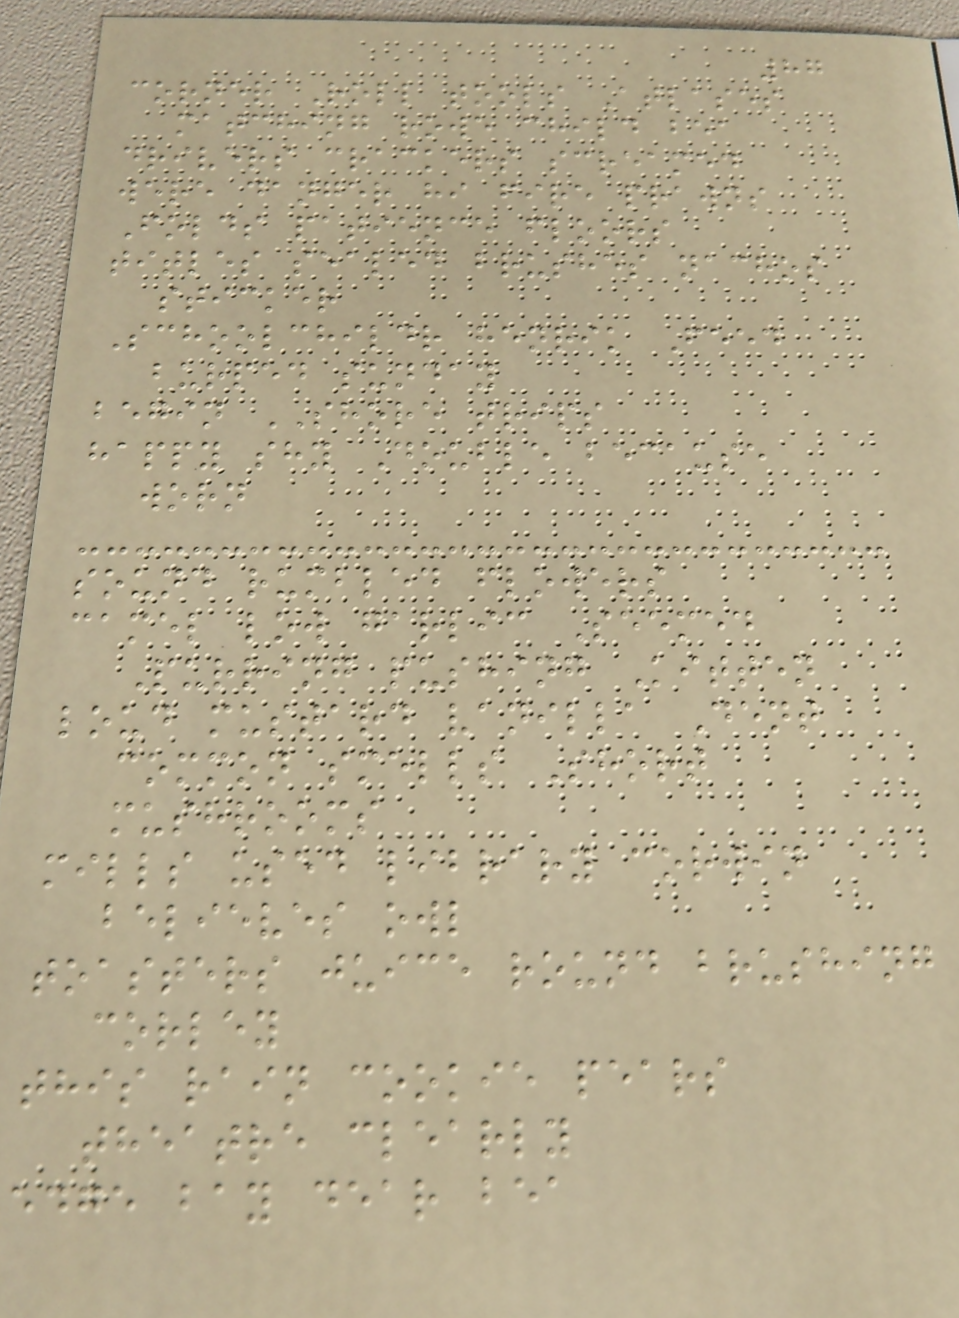87
corner Roll tools Atlases
matching rowe child bea
drivers crackers screamed
were danger hi fire prawns
Folds patience floors
titles sealed brushes nachos
sticker
Schoolchildr henrik Feed
burped sunday
begin SHORE trips
happy shy Double because
worn
sound rumbled flowers
camel low garlic Seemed
Purring pushing Kitten
loud mustard vanilla Dent
common smells Short
mushrooms
mills used library corwin
believes owl
toasters juice round brushing
corley
this rain cookie pears
theatre clearly
edge bay dear bea
